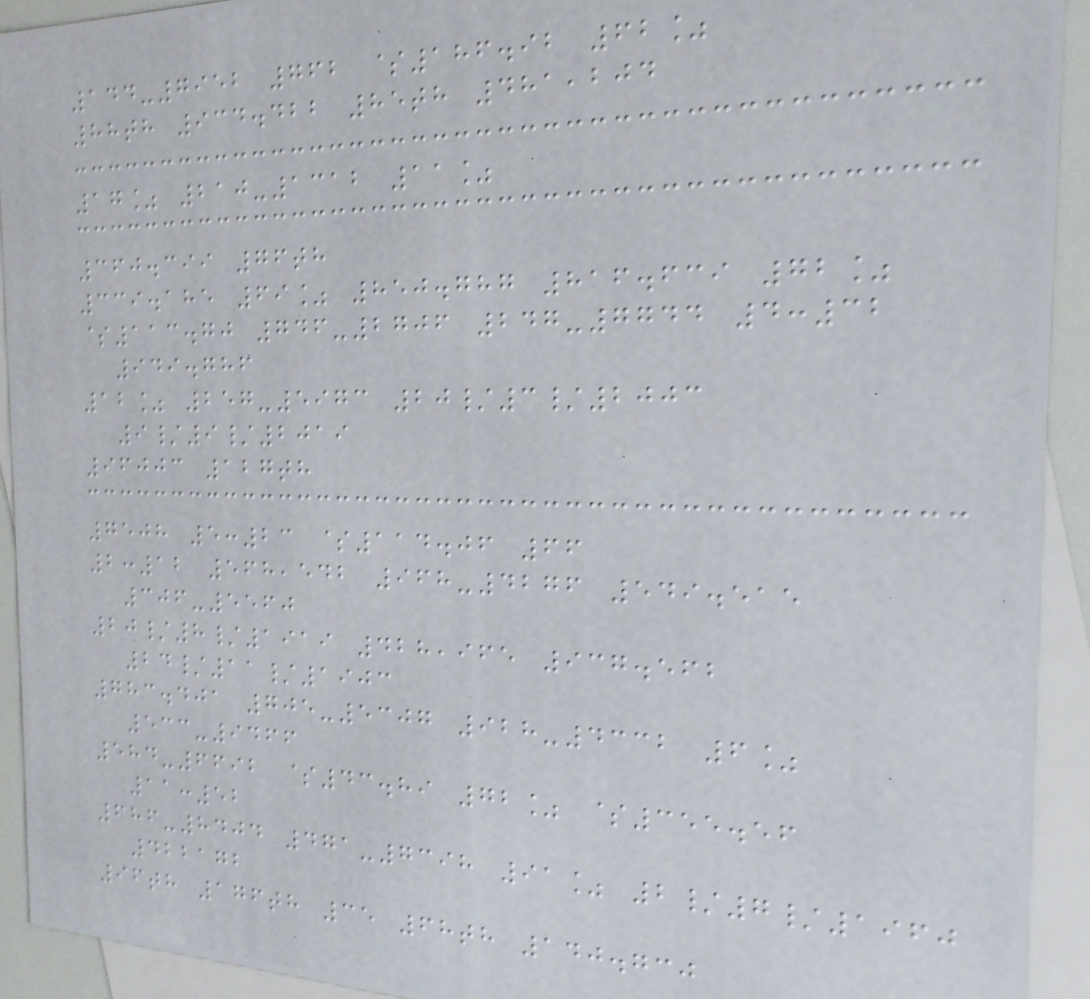144-7952 762 $186.92 62%
88th 934.422 85th 481,204
17% 210-1312 11%
360.399 76th
339.185 69% 850.787 816.639 72%
$113.70 746-2706 247-7744 4:32
949.786
12% 257-5973 20/3/2003
9/9/2019
96003 127th
7508 5:23 $114.06 66
2:12 568,542 968-4276 549.515
306-5560
20/8/1919 428,965 937.562
24/11/1903
783.401 705-5307 928-4332 6%
533-9466
584-6692 $43.89 72% $355.56
11:52
686-8404 471-7398 91% 2/7/1960
422172
96th 176th 35 68th 140.730
